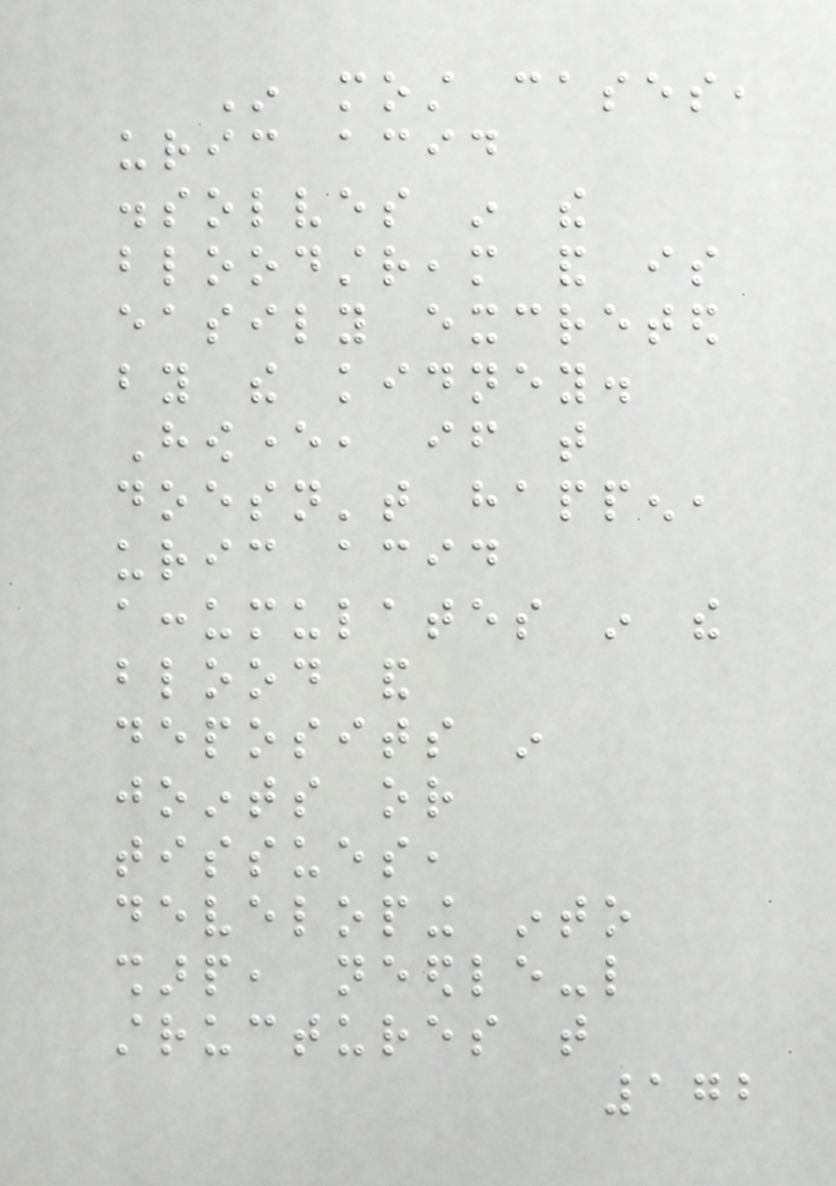In most cases,
uric acid
dissolves in the
bloodstream and is
easily excreted
by the kidney.
However, if that
doesn't happen,
uric acid
accumulates in the
blood and
deposits in
joints or
tissues,
developing into
sharp, needle-like
structures that
172
